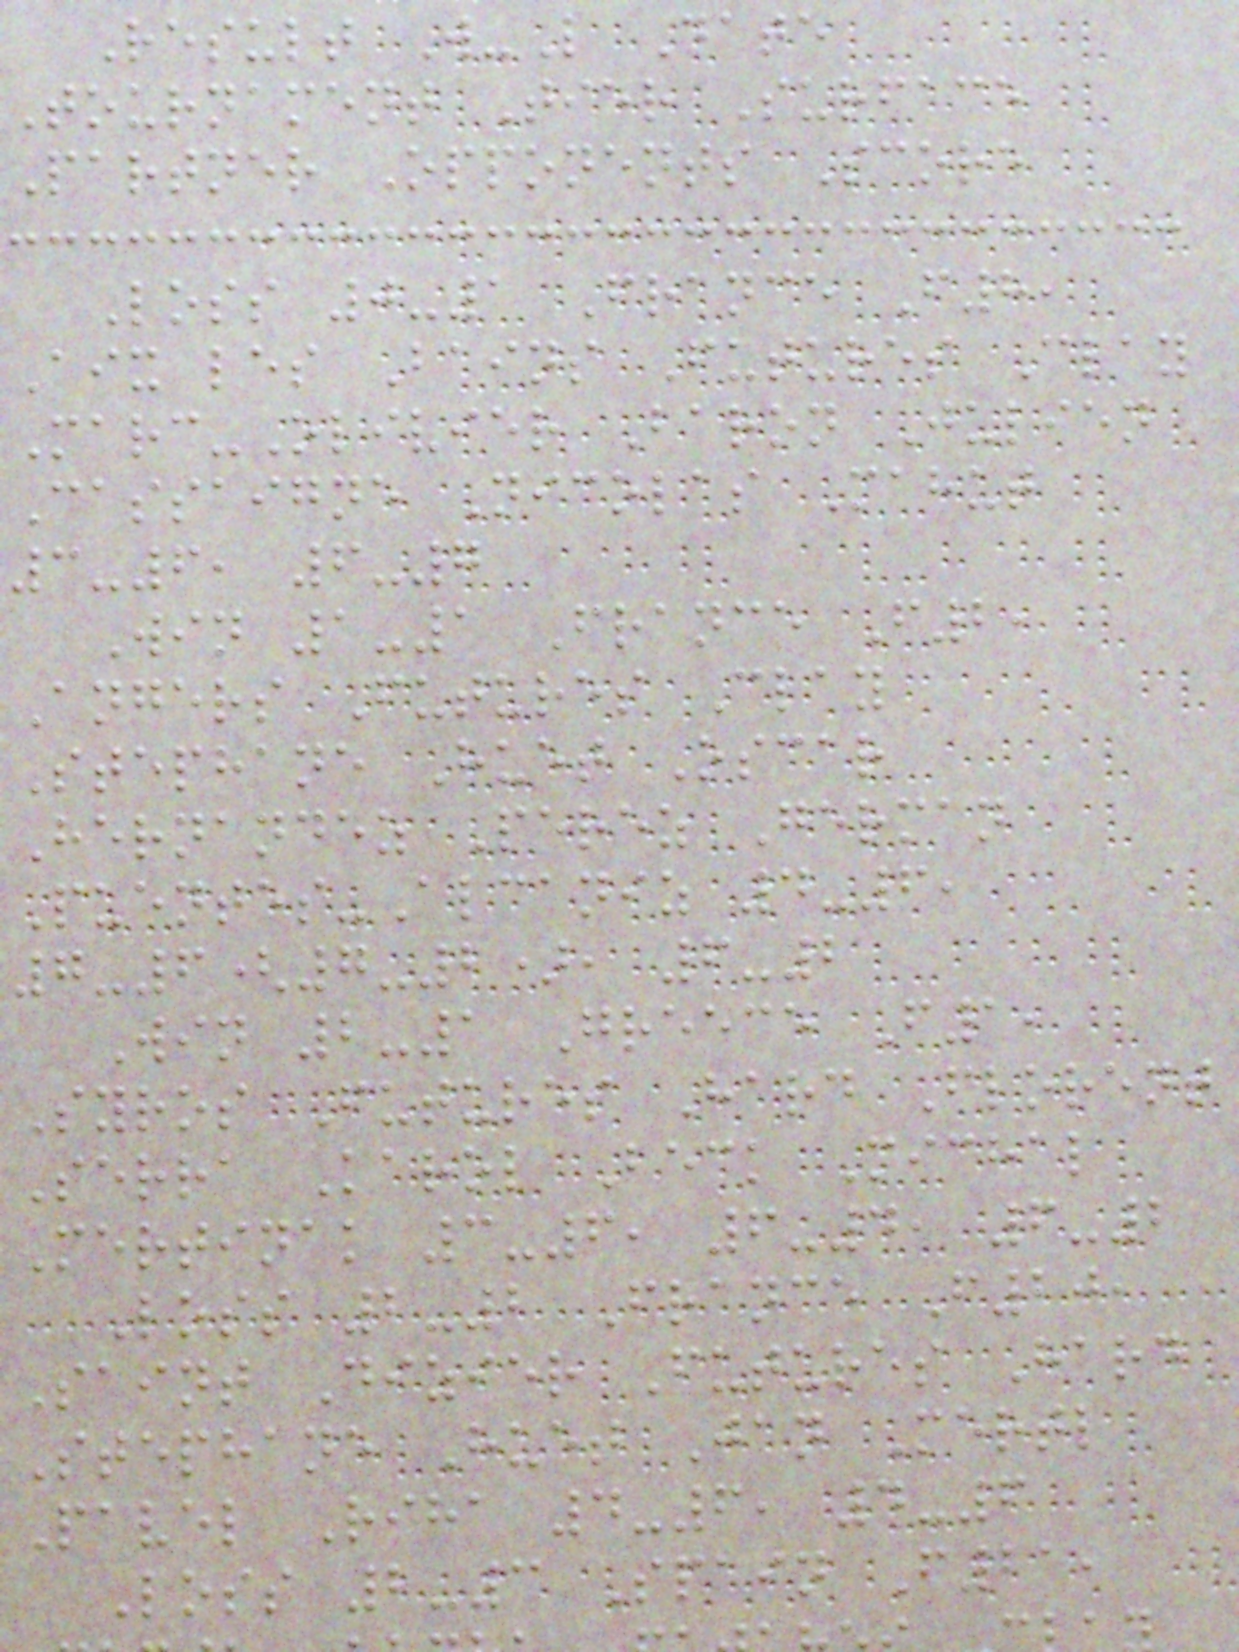Result W-L Date
Tournament Tier Surface
Partner Opponents Score
Loss 0-1 France F8,
Aix les Bains Futures Clay
Marc-Olivier Baron Julien
Cassaigne Nicolas Mahut
3-6, 6-7
Win 1-1 France F2,
Angers Futures Clay
Stephane Huet Oscar
Hernandez Perez German
Puentes-Alcaniz 4-6,
7-6(7-2), 6-2
Win 2-1 Greece F1,
Syros Futures Hard Florent
Serra Karol Beck Michal
Mertinak 3-6, 6-4, 6-2
Loss 2-2 France F20,
Saint Dizier Futures Hard
Stephane Huet Jan Mertl
Pavel Riha 4-6, 4-6
Loss 2-3 Spain F21,
